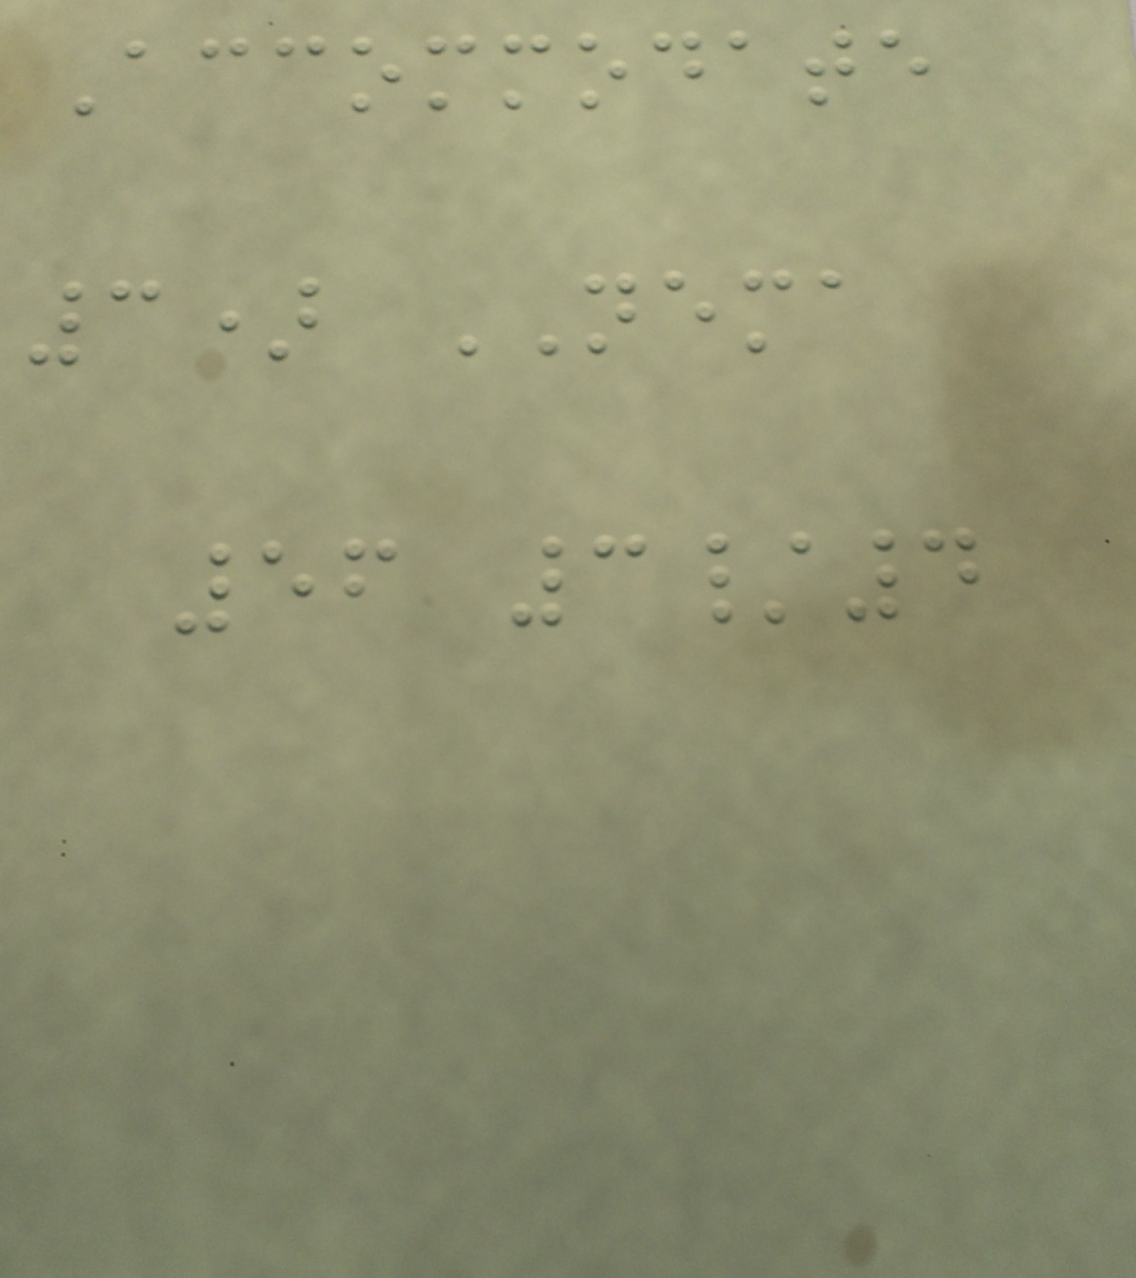Accommodate
3) NEMA
56 3/4
